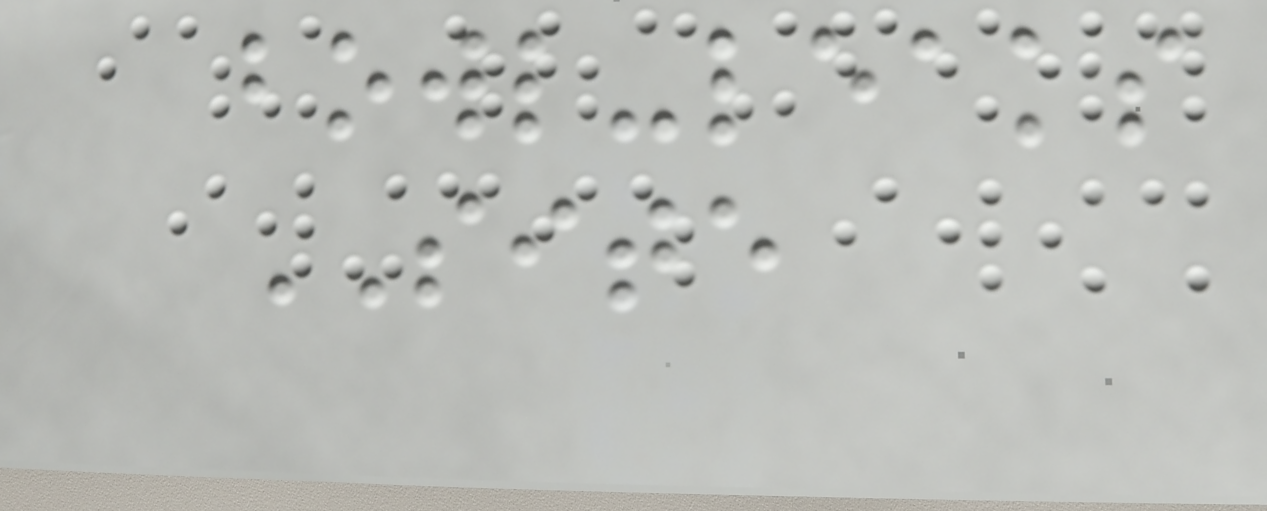bowl-leaks
SITE
